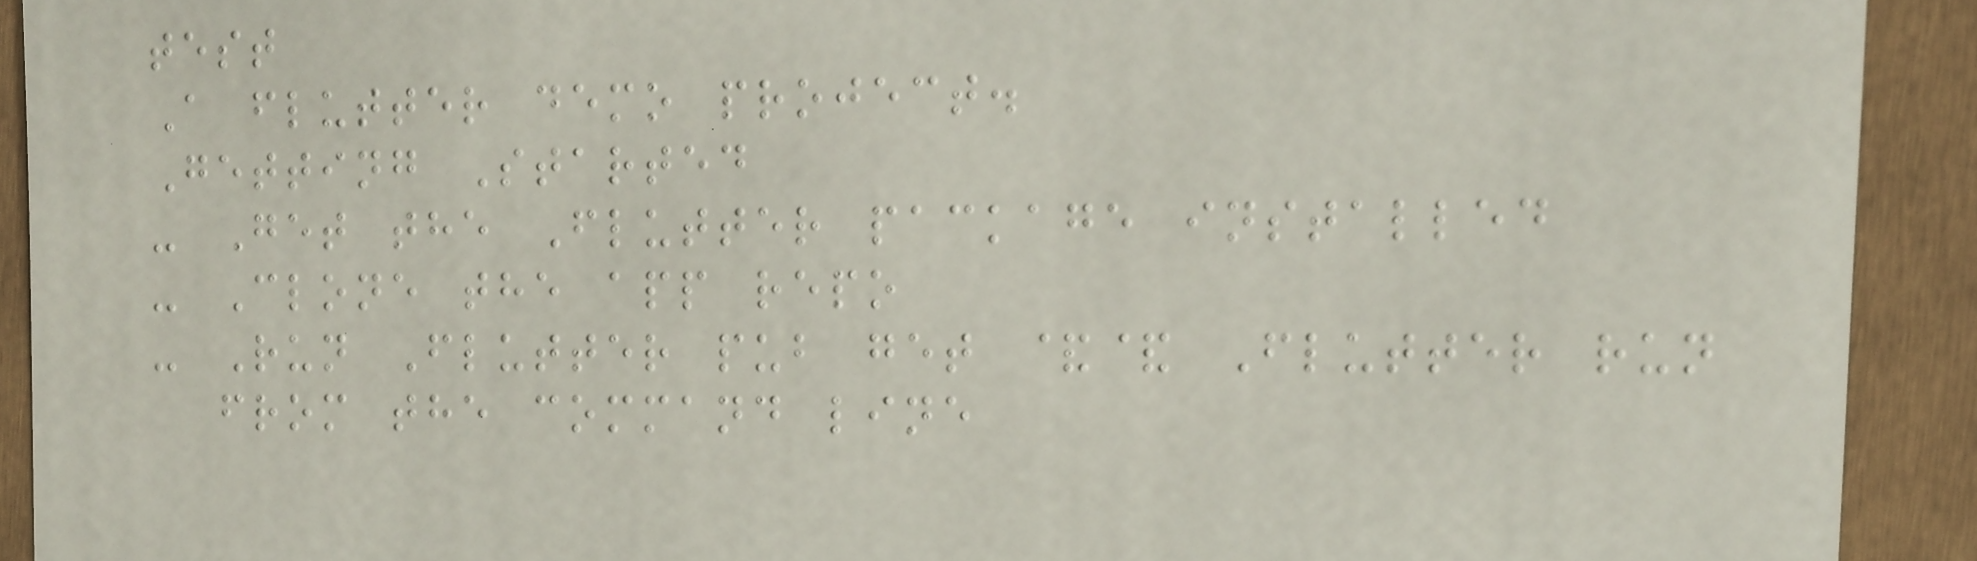test
A flutter demo project.
Getting Started
- Get the Flutter package installed
- Clone the app repo
- Run Flutter pub get && Flutter run
from the command line
